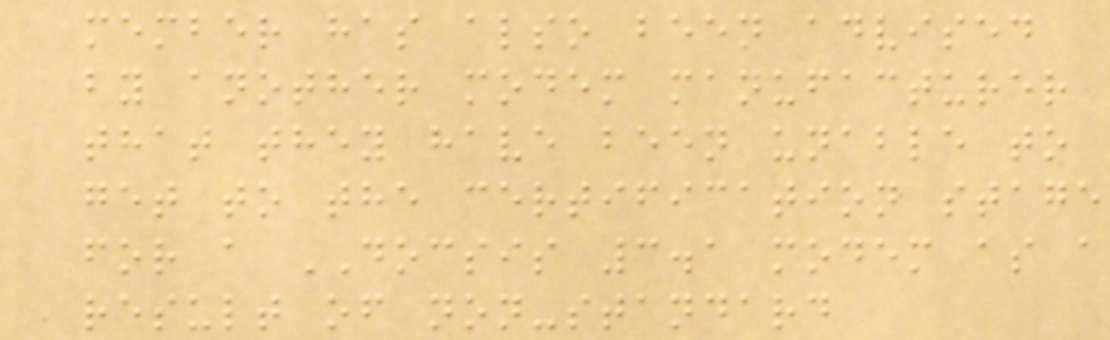member has also been advised
by another modem manufacturer
that they have been unable to
get to the certification stage
for a DOCSIS 3.1 modem as a
result of non-standard
